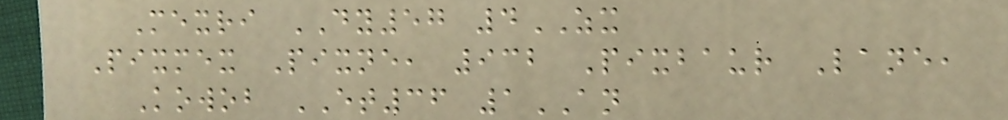Mexri DY57 4ZX
Pixmex Pixne, 932 Pixbaur Lane,
Kowob ET36 1AN
